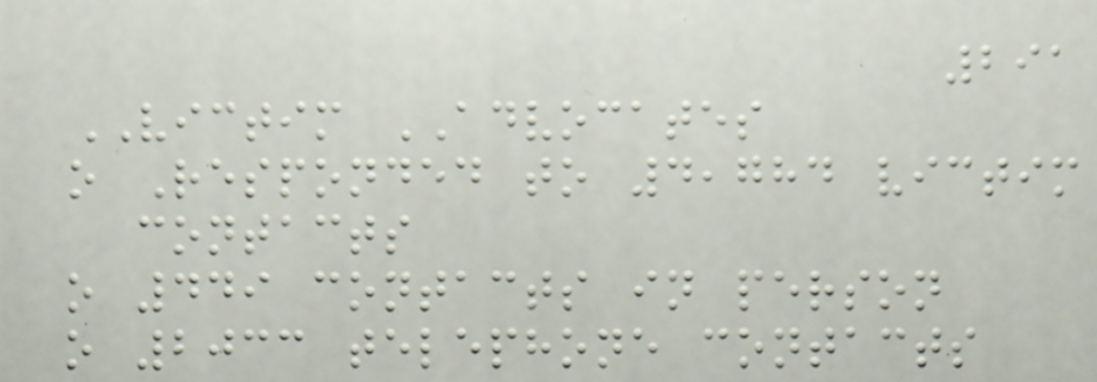291
VICTIM ADVOCATES
o Responded to 4,784 victim
contacts
o 449 contacts in person
o 2033 telephone contacts
